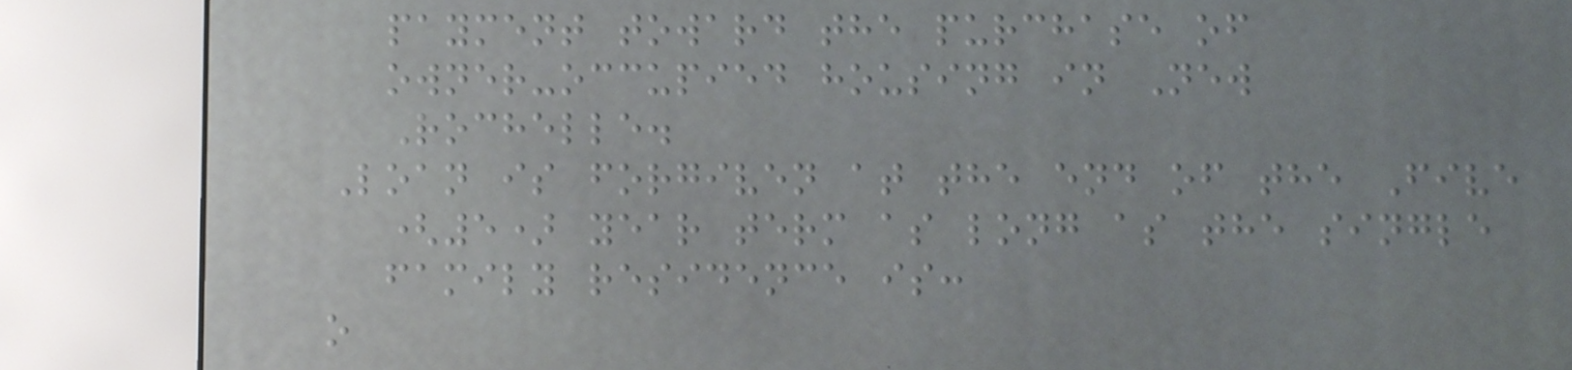payment toward the purchase of
owner-occupied housing in New
Rochelle.
Loan is forgiven at the end of the Five
(5) year term as long as the single
family residence is:
o
